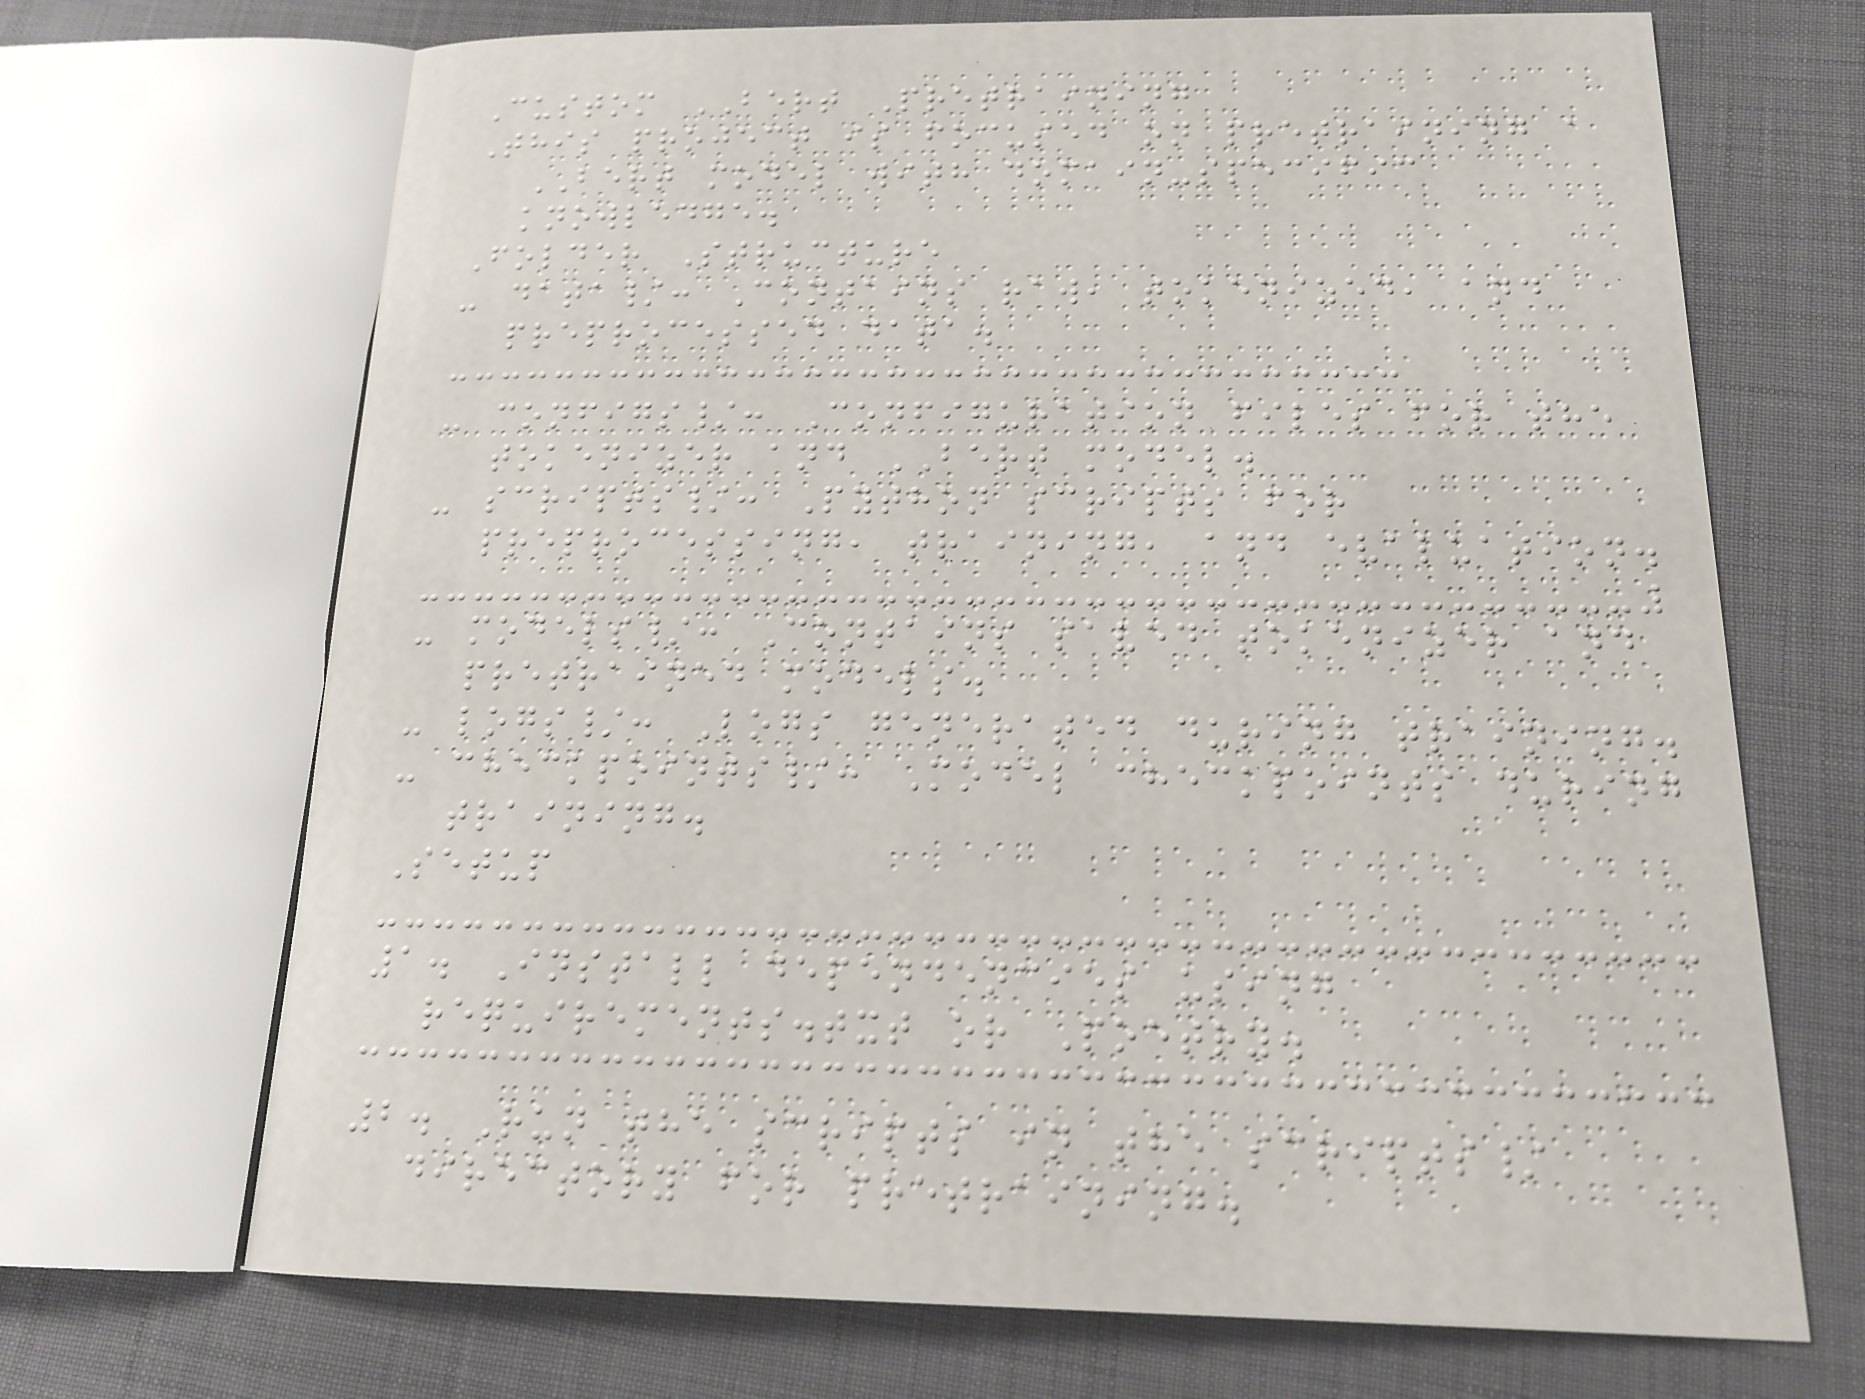Custom BERT Pretraining
This project is focused on pretraining a
BERT model with domain-specific
knowledge.
Folder Structure
- data/: Contains raw, tokenized, and
preprocessed data.
- configs/: Configuration files for the
tokenizer and BERT model.
- scripts/: Python scripts for
preprocessing, training, and evaluation.
- models/: Contains saved tokenizer and
pretrained models.
- logs/: Logs generated during training.
- checkpoints/: Model checkpoints during
training.
Setup
1. Install dependencies using
requirements.txt or Poetry.
2. Run the scripts in the scripts/
directory for pretraining.
